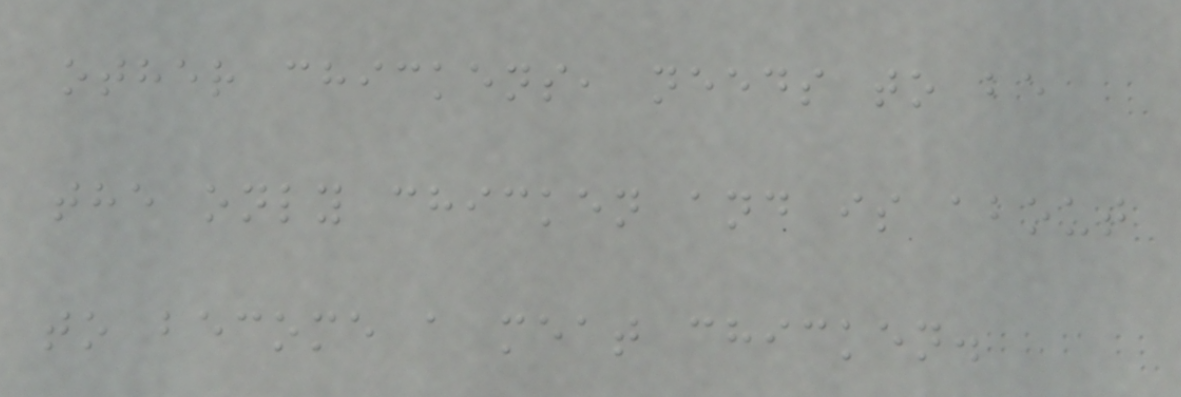other chickens, needs to be
the only chicken and is about
to become a meat chicken.
